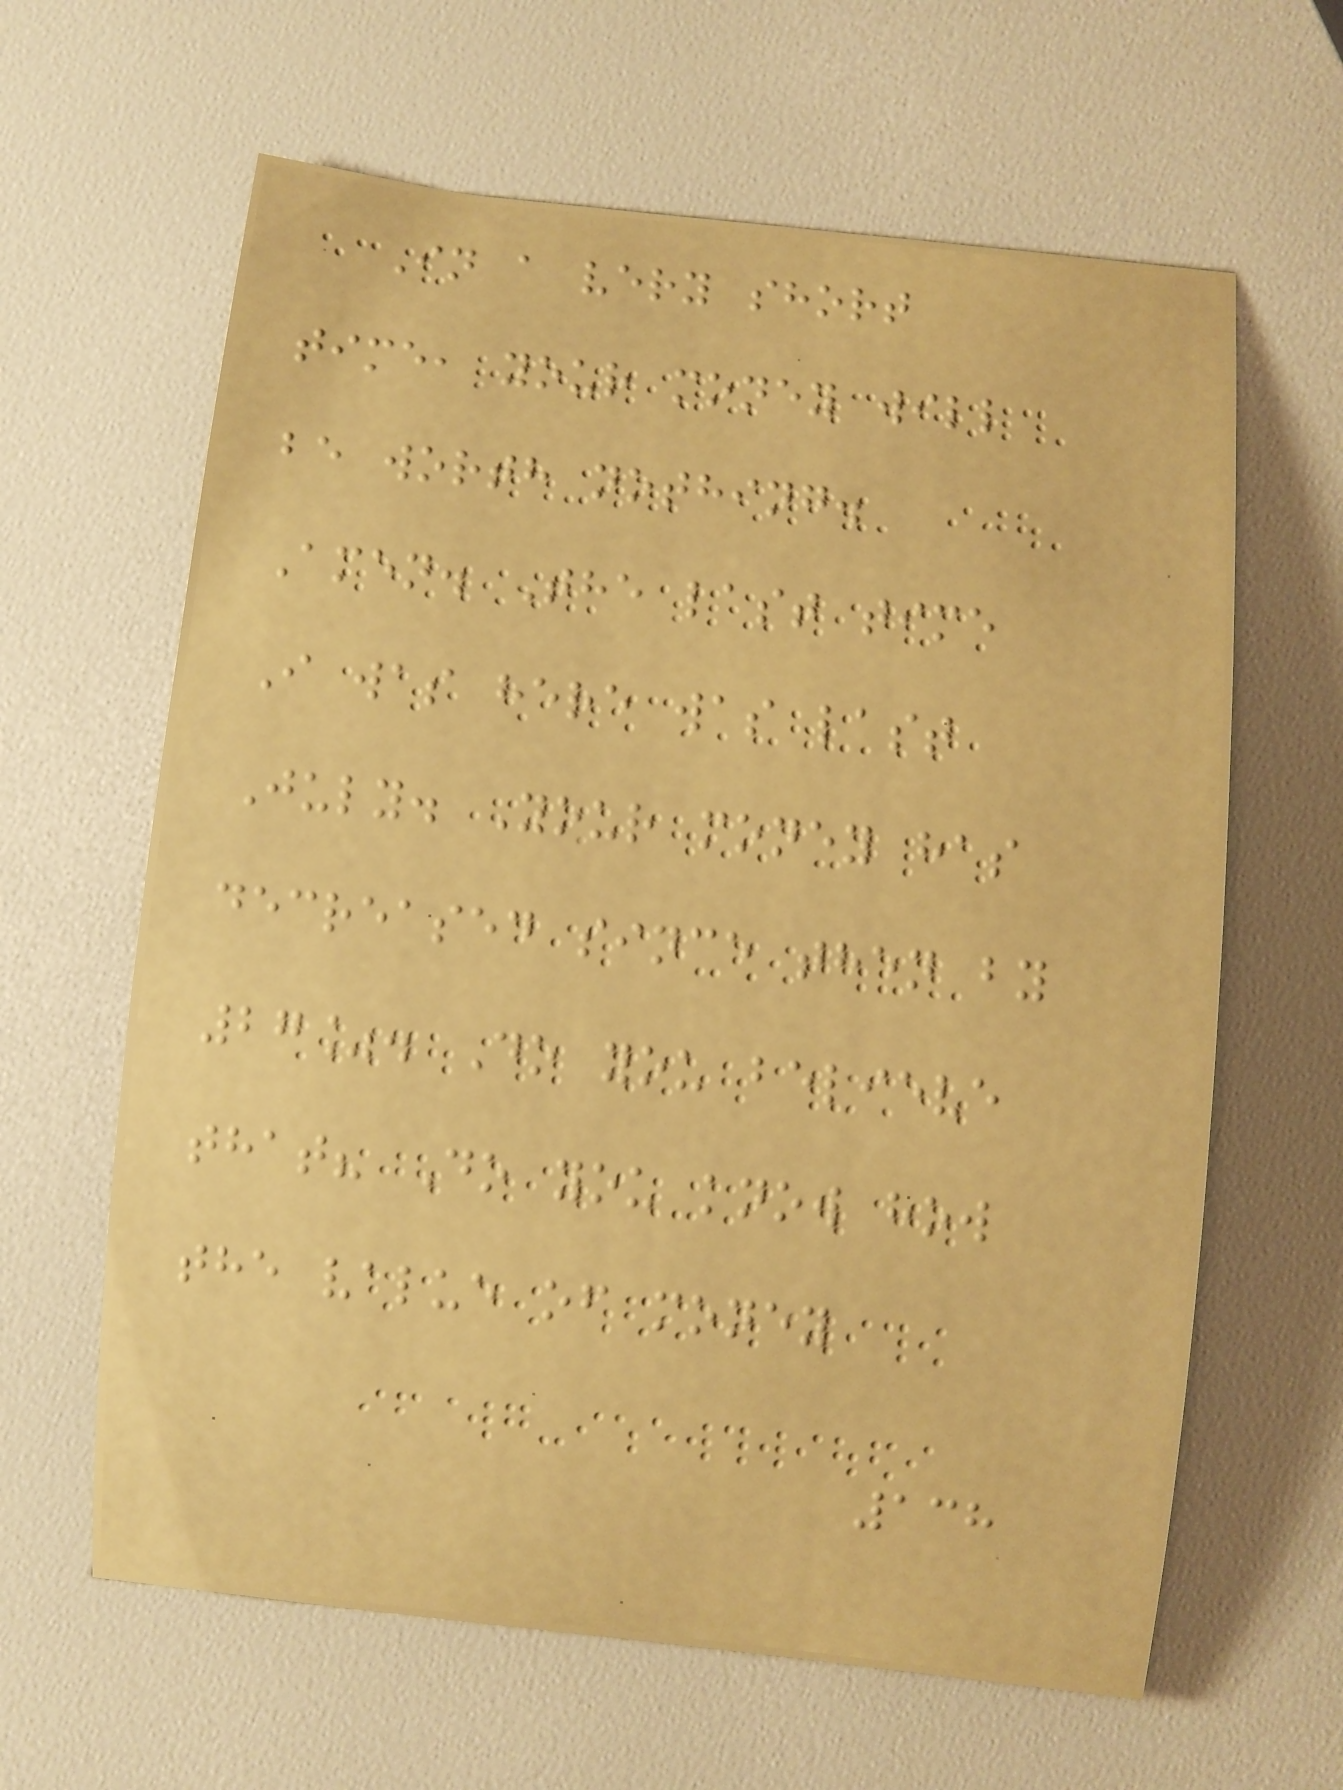In a very short
time, your money will
be worth nothing.
Amen. The last time
I was here was last
July. Your money has
decreased since then by
27%. Do you believe
that? Do you know how
the value of money
138
